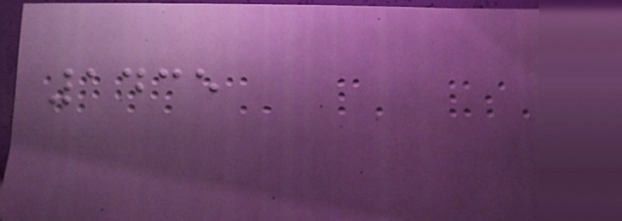1435
